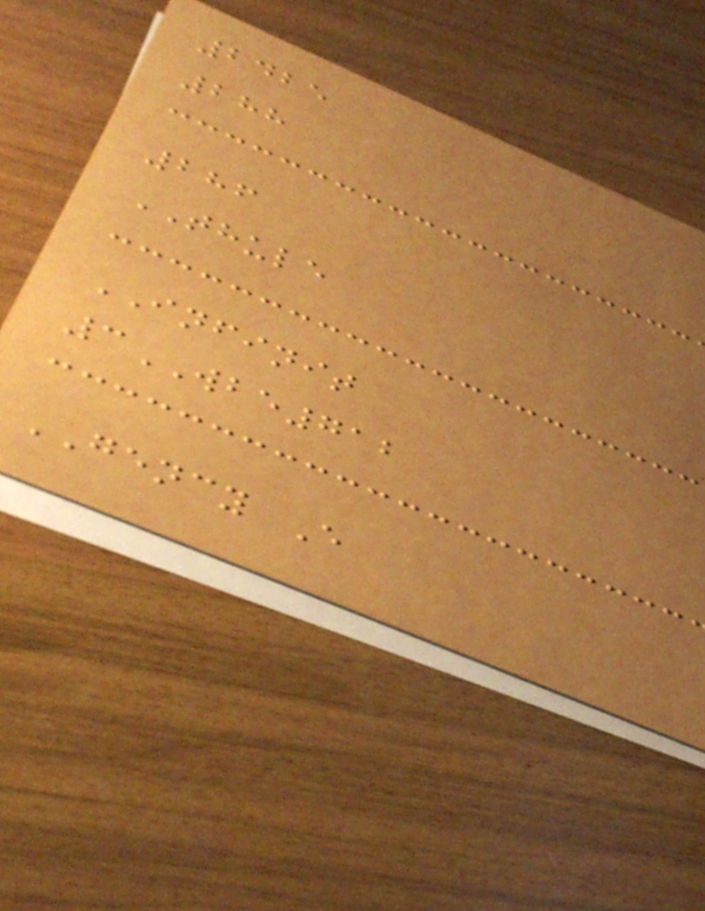2425
288
286
THULE
INFINIT
3WBE712
GENCY E
